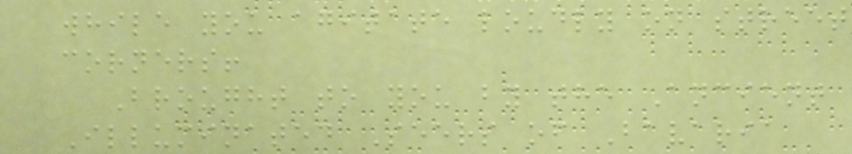while you agitate loudly on street
corners!
Brought to you by the Ancient
Illuminated Seers of Bavaria
